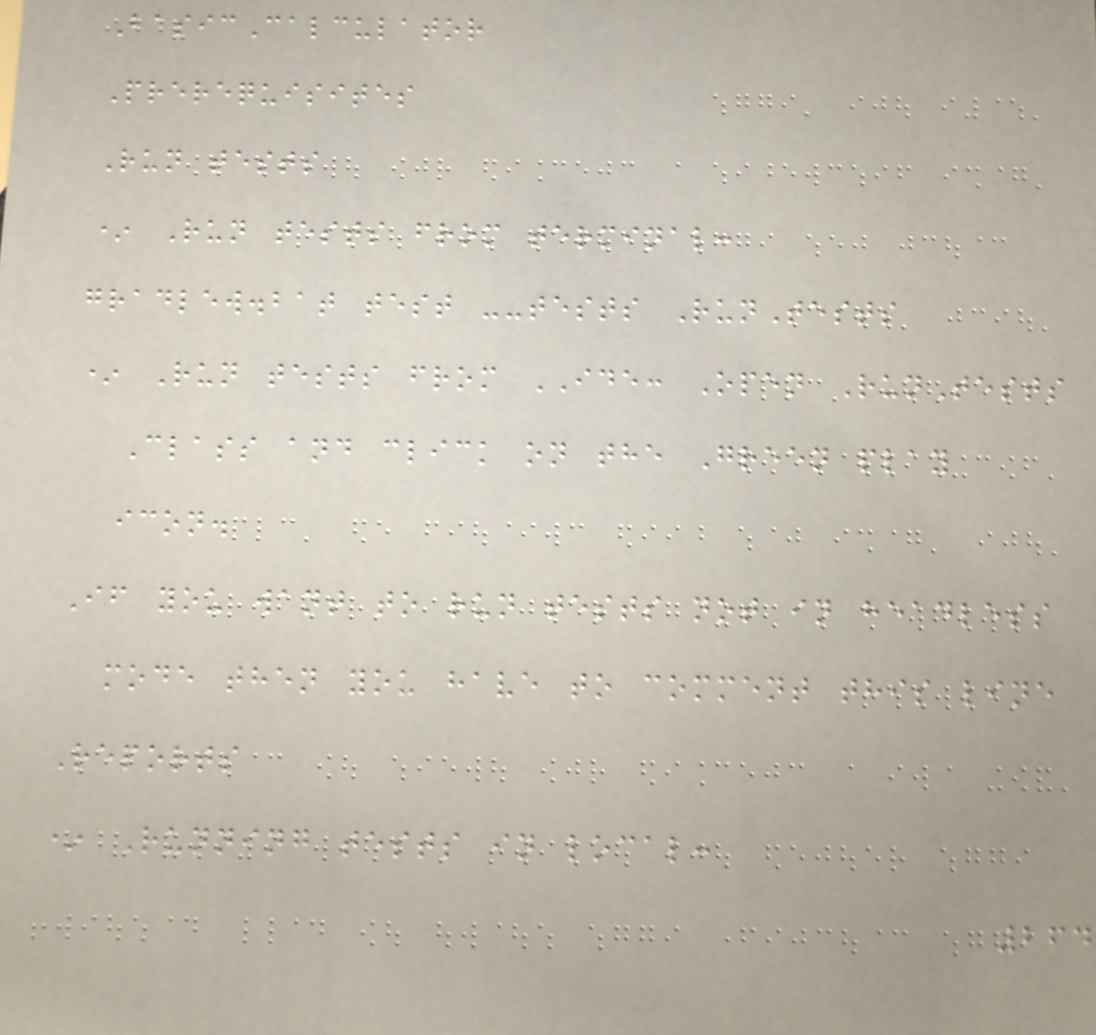BasicCalculator
Prerequisites
Run tests
* Run tests from terminal:
gradlew.bat test --tests RunTests
* Run tests from IDE: Open RunTests
Class and click on the Green play
icon.
If you want to run tests not in headless
mode then you have to comment this line
Reports
* Running tests in local:
264
